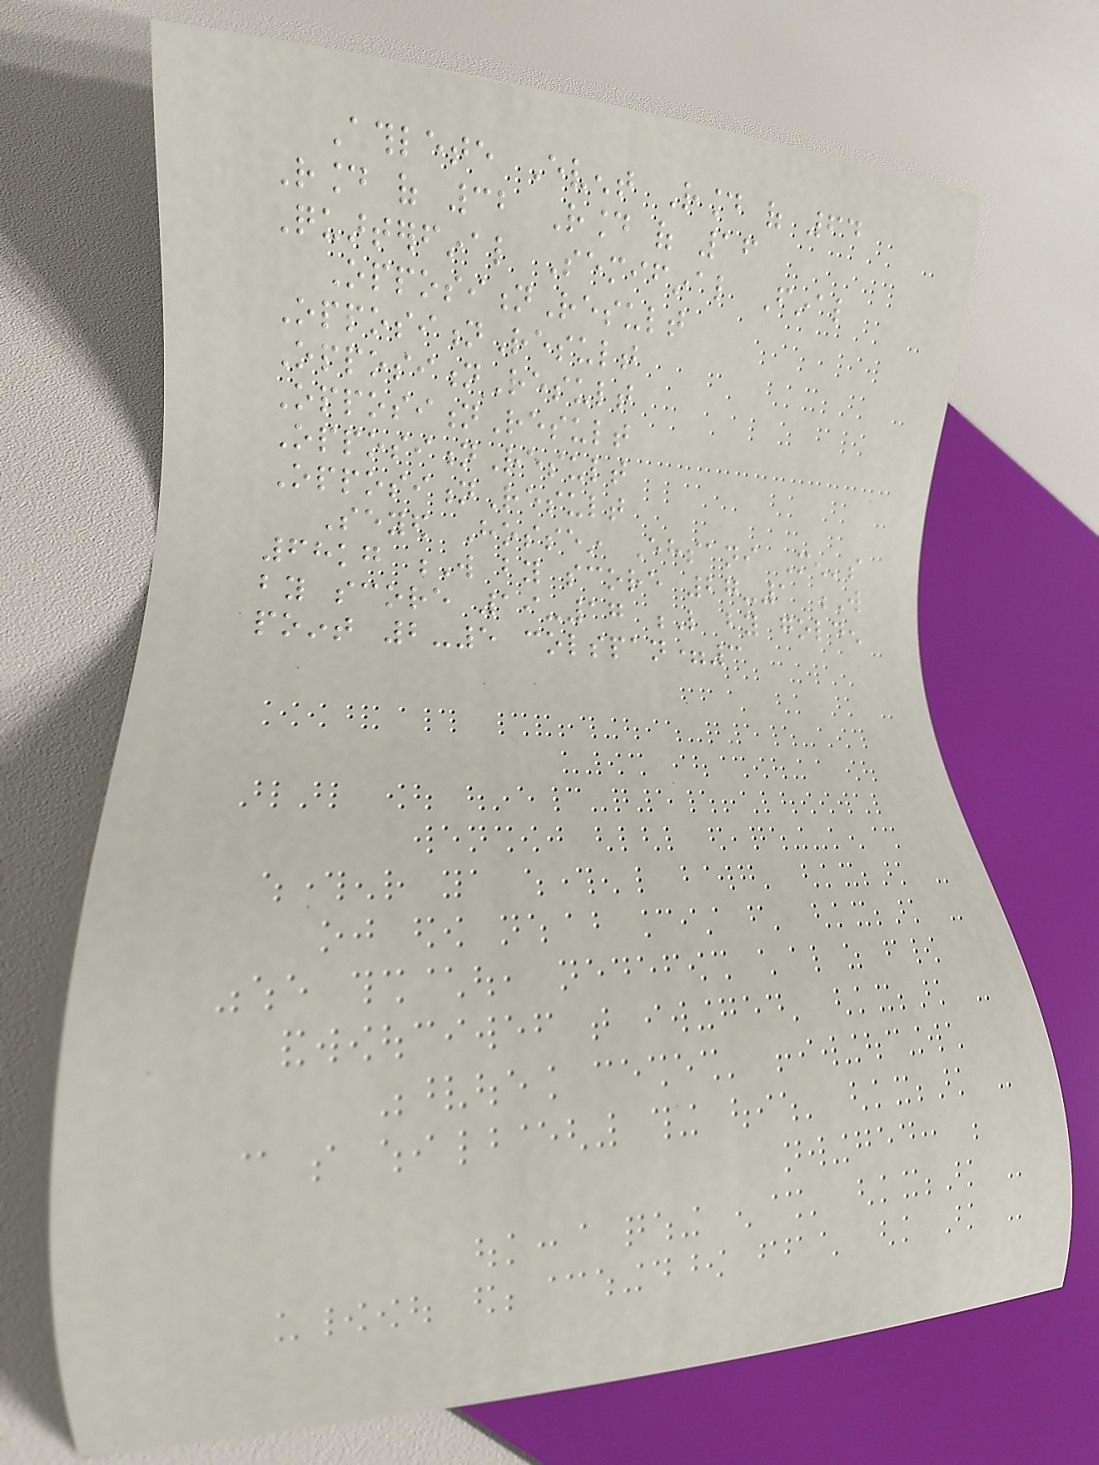Athlete Event Round of 64
Round of 32 Round of 16
Quarterfinal Semifinal Final
OppositionResult
OppositionResult
OppositionResult
OppositionResult
OppositionResult
OppositionResult
Seyed Hossein Ehsani Men's
68kg W by score 27-1 W
by score 19-17 L by golden
point 2-5 colspan=3
